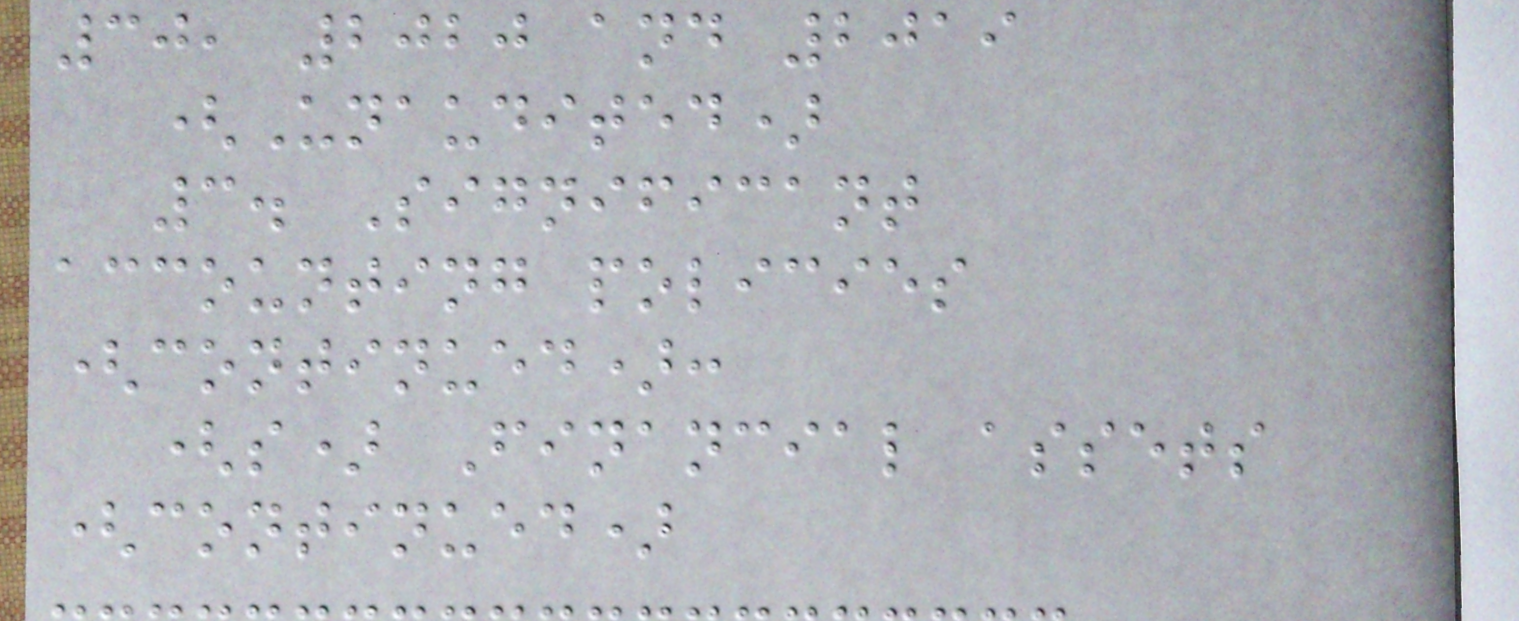30, 2020 and 2019
(Unaudited)
3. Significant
accounting policies
(continued):
(s) Financial assets
(continued)
